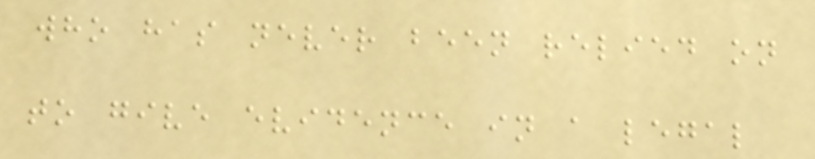who has never been relied on
to give evidence in a legal
